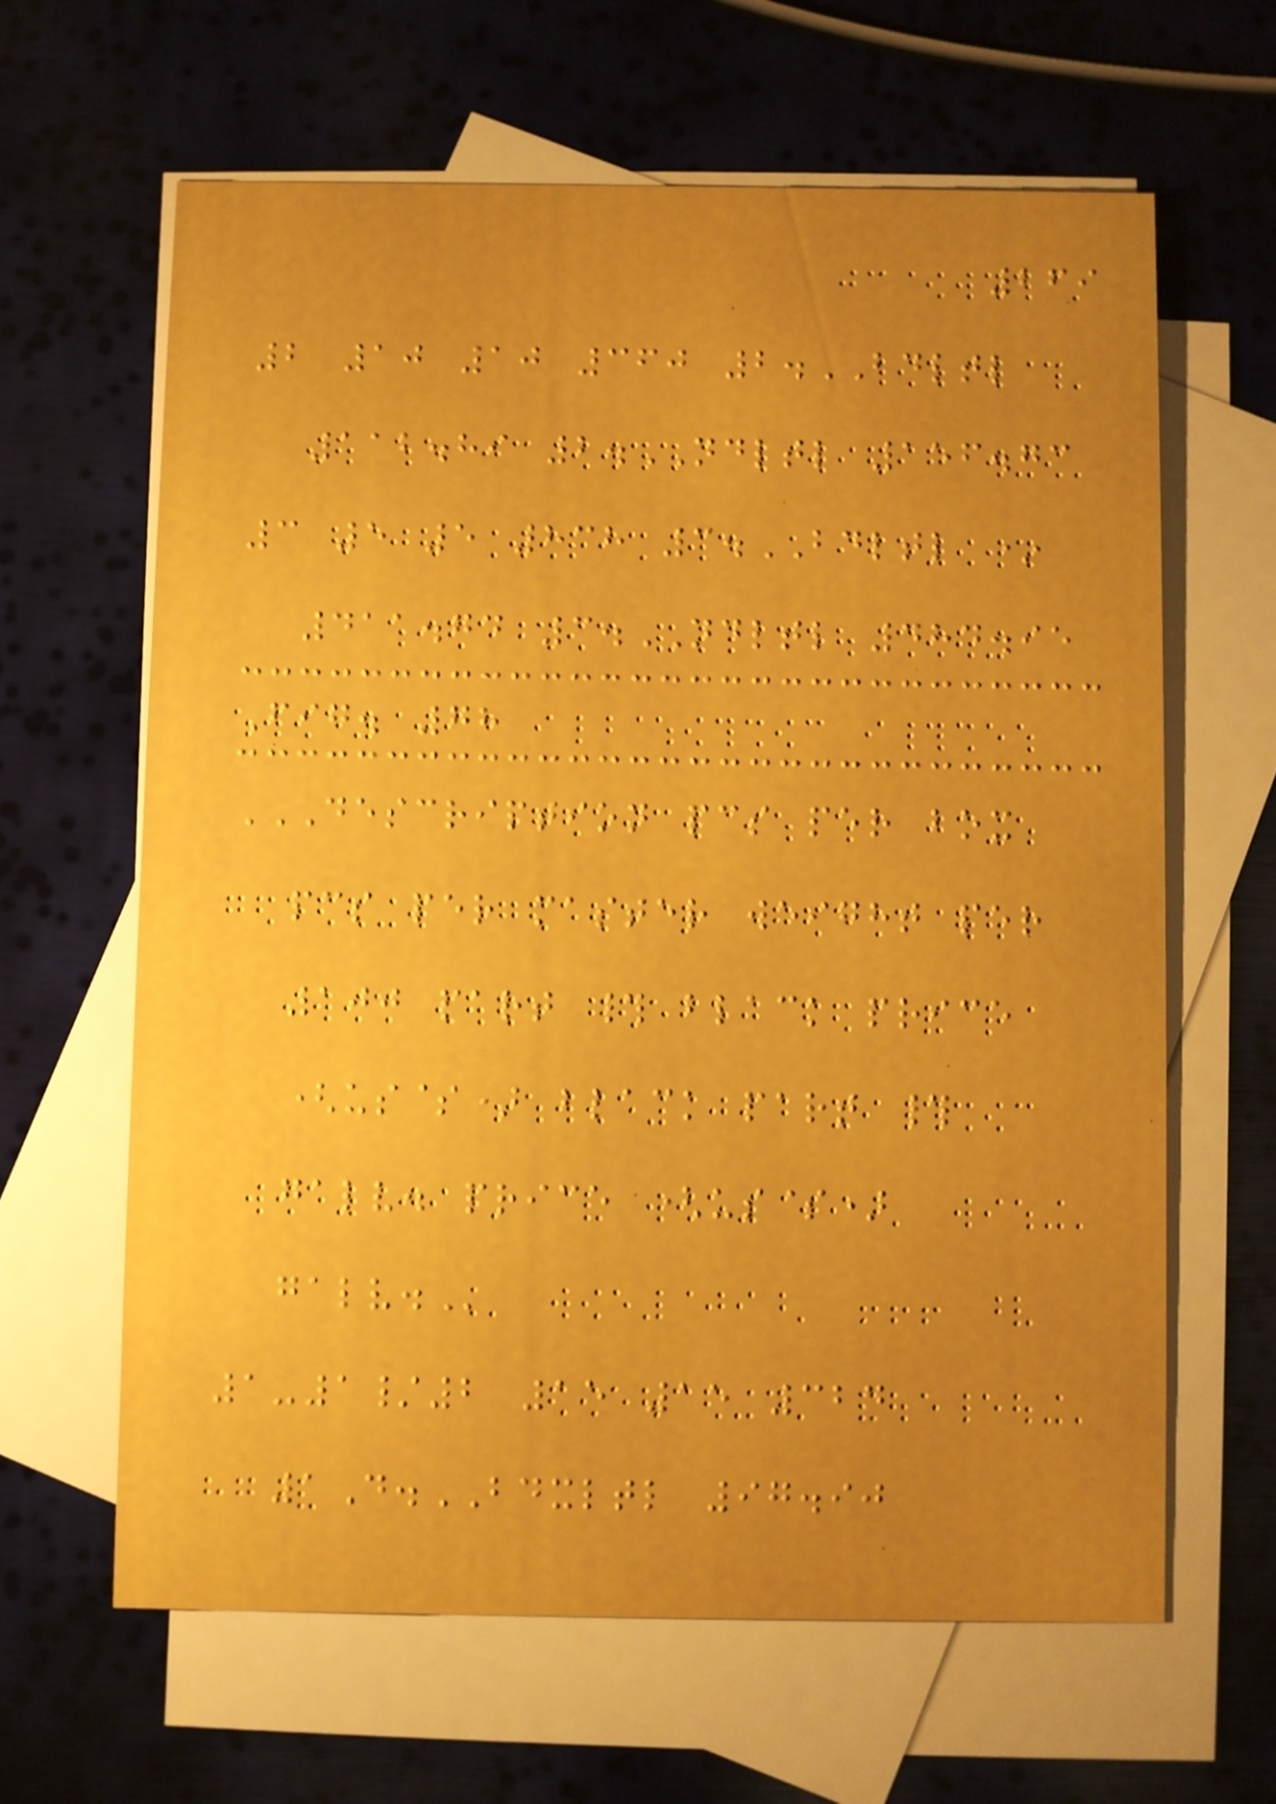269
2 10 10 360 2.BDLTL
112.89 2.NDLTL 156.73
3 5 5 838 3.BDLTL *
411.74 3.NDLTL 484.95
Fig. 78
DESCRIPTION PCS PER BOX
PCS PER MASTER WEIGHT PER
100 PART # BLACK PRICE
(US$) BLACK PART #
GALV. PRICE (US$)
GALV.
1-1/2 15 15 324
1D.BDXLTL 97.90
